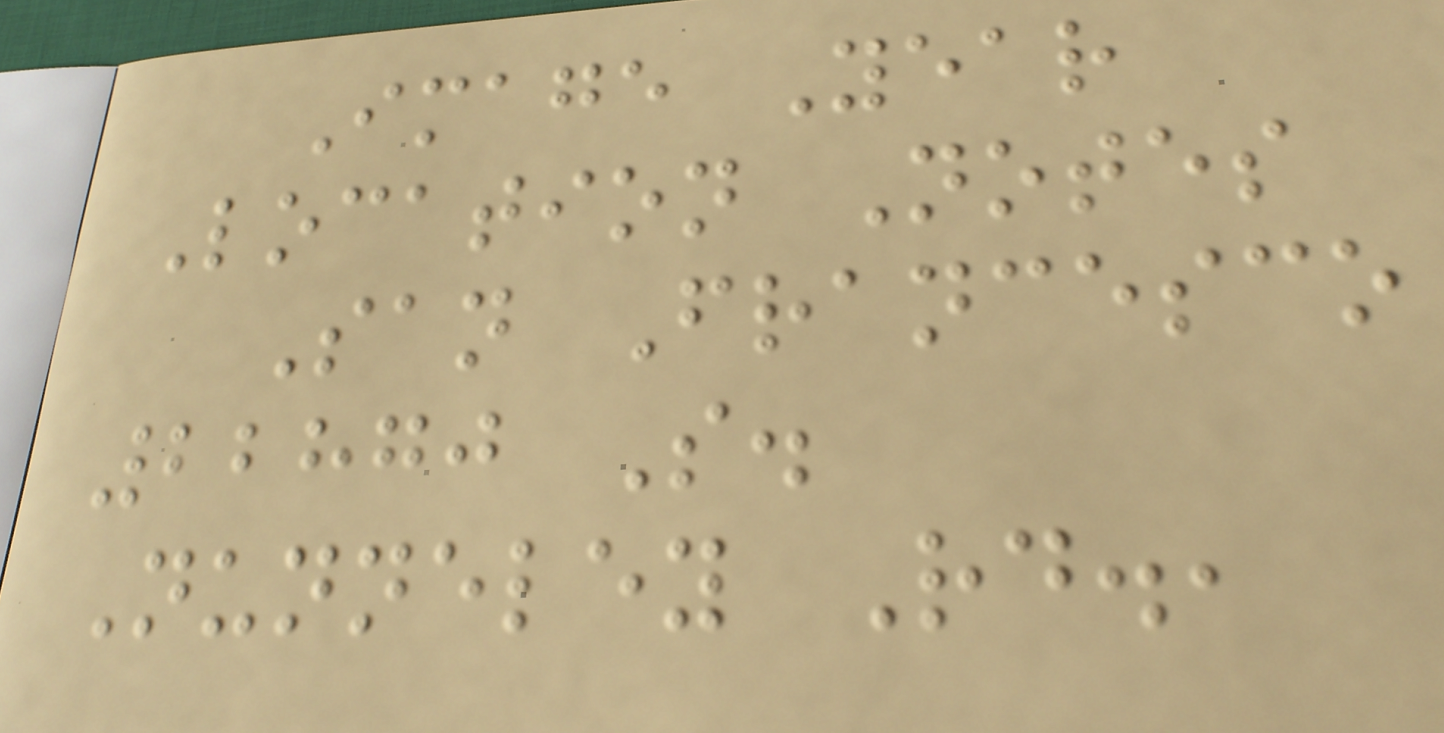Image Year
Location Notes
San Francesco
22870 S.
Nunneley Rd.,
